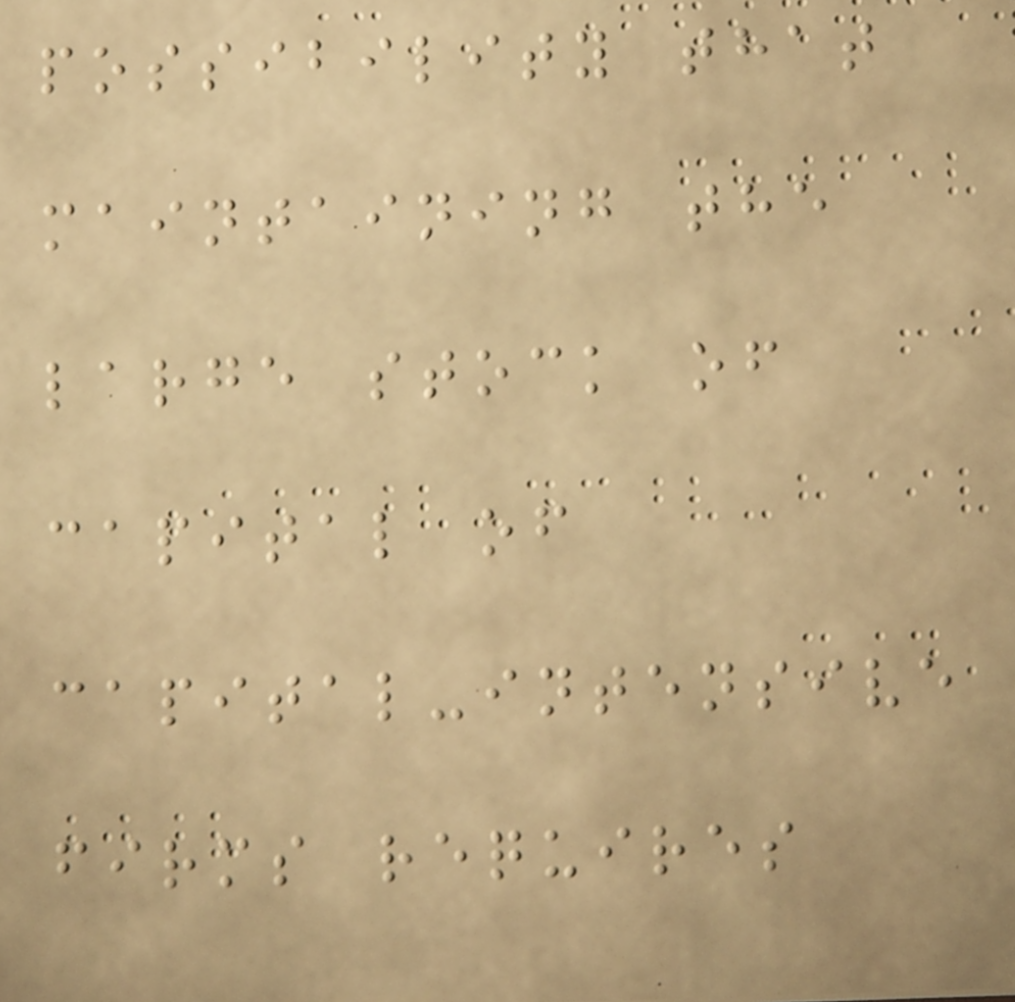possibility that
maintaining the
large stock of
capital of
capital-intensive
firms requires
